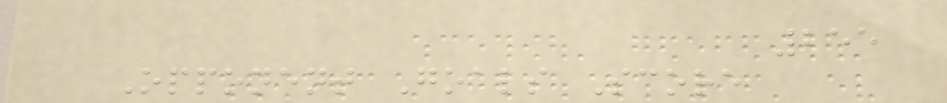255
Opponent Goals Score
